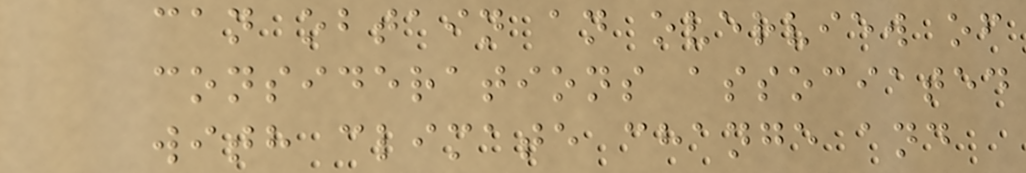can obtain an overview of
considerations associated
with climate change and
